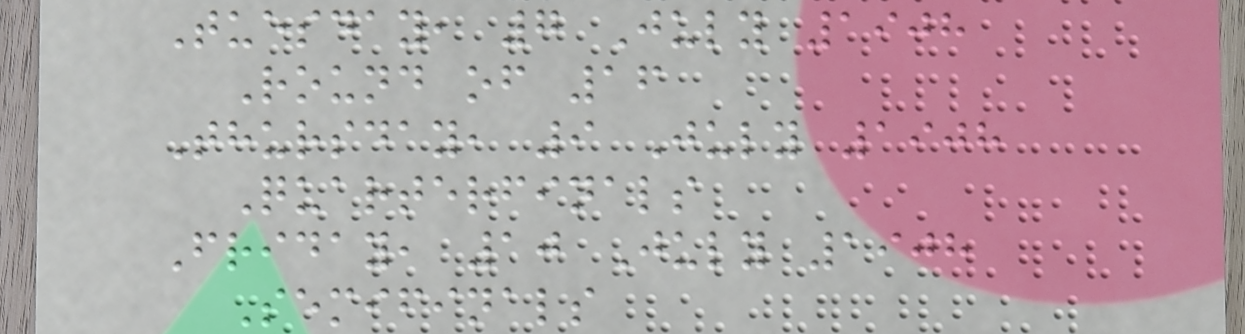Tuesday, 7 July 1908
Round of 16
Thursday, 9 July 1908
Quarterfinals
Friday, 10 July 1908
Semifinals
